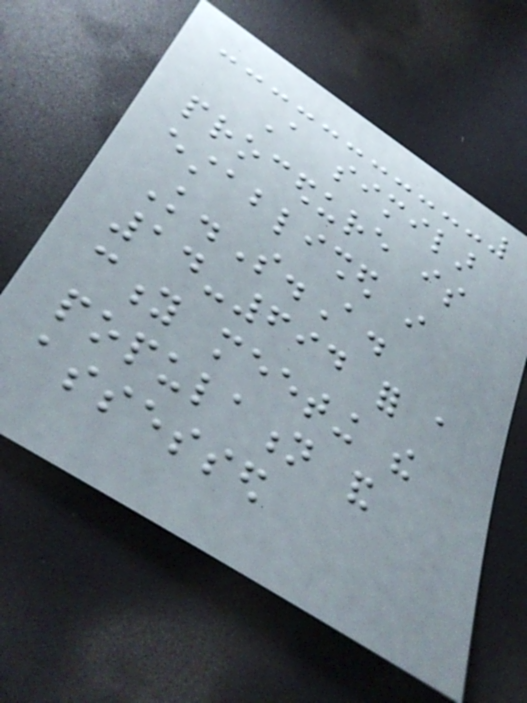A similar
procedure is
established in
K.S.A.
14-694 for a
city meeting the
population and
assessed
